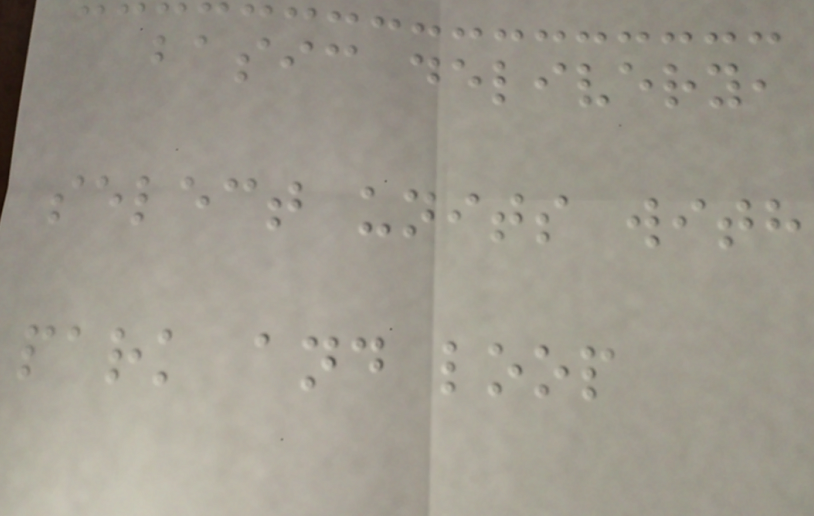basic delivery,
select units with
park and loop
